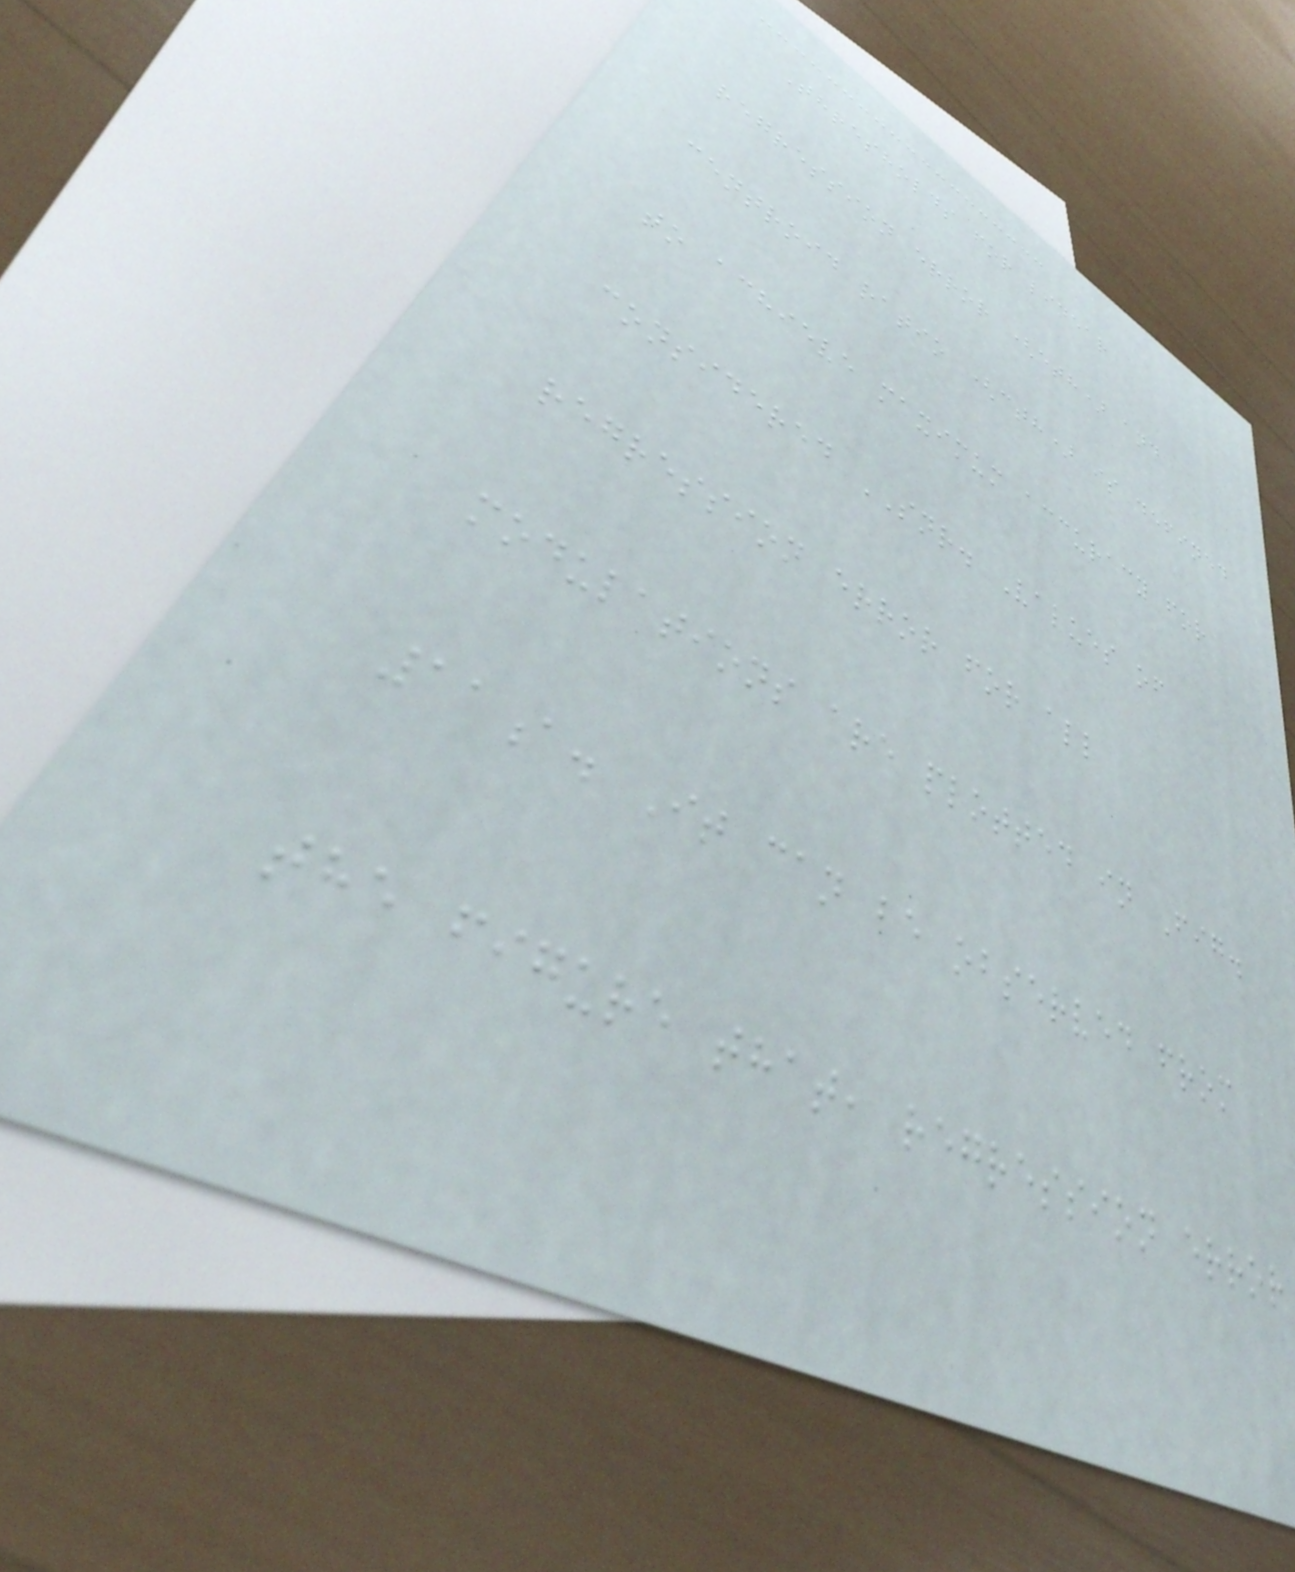Thresholds for linear
regression error (eth) and
centroid ratio (cth) is defined
to achieve maximum accuracy for
considered SNR. Values of
regression error for all
modulations are plotted in Fig.
11a. It can be observed from
the figure that, regression error
